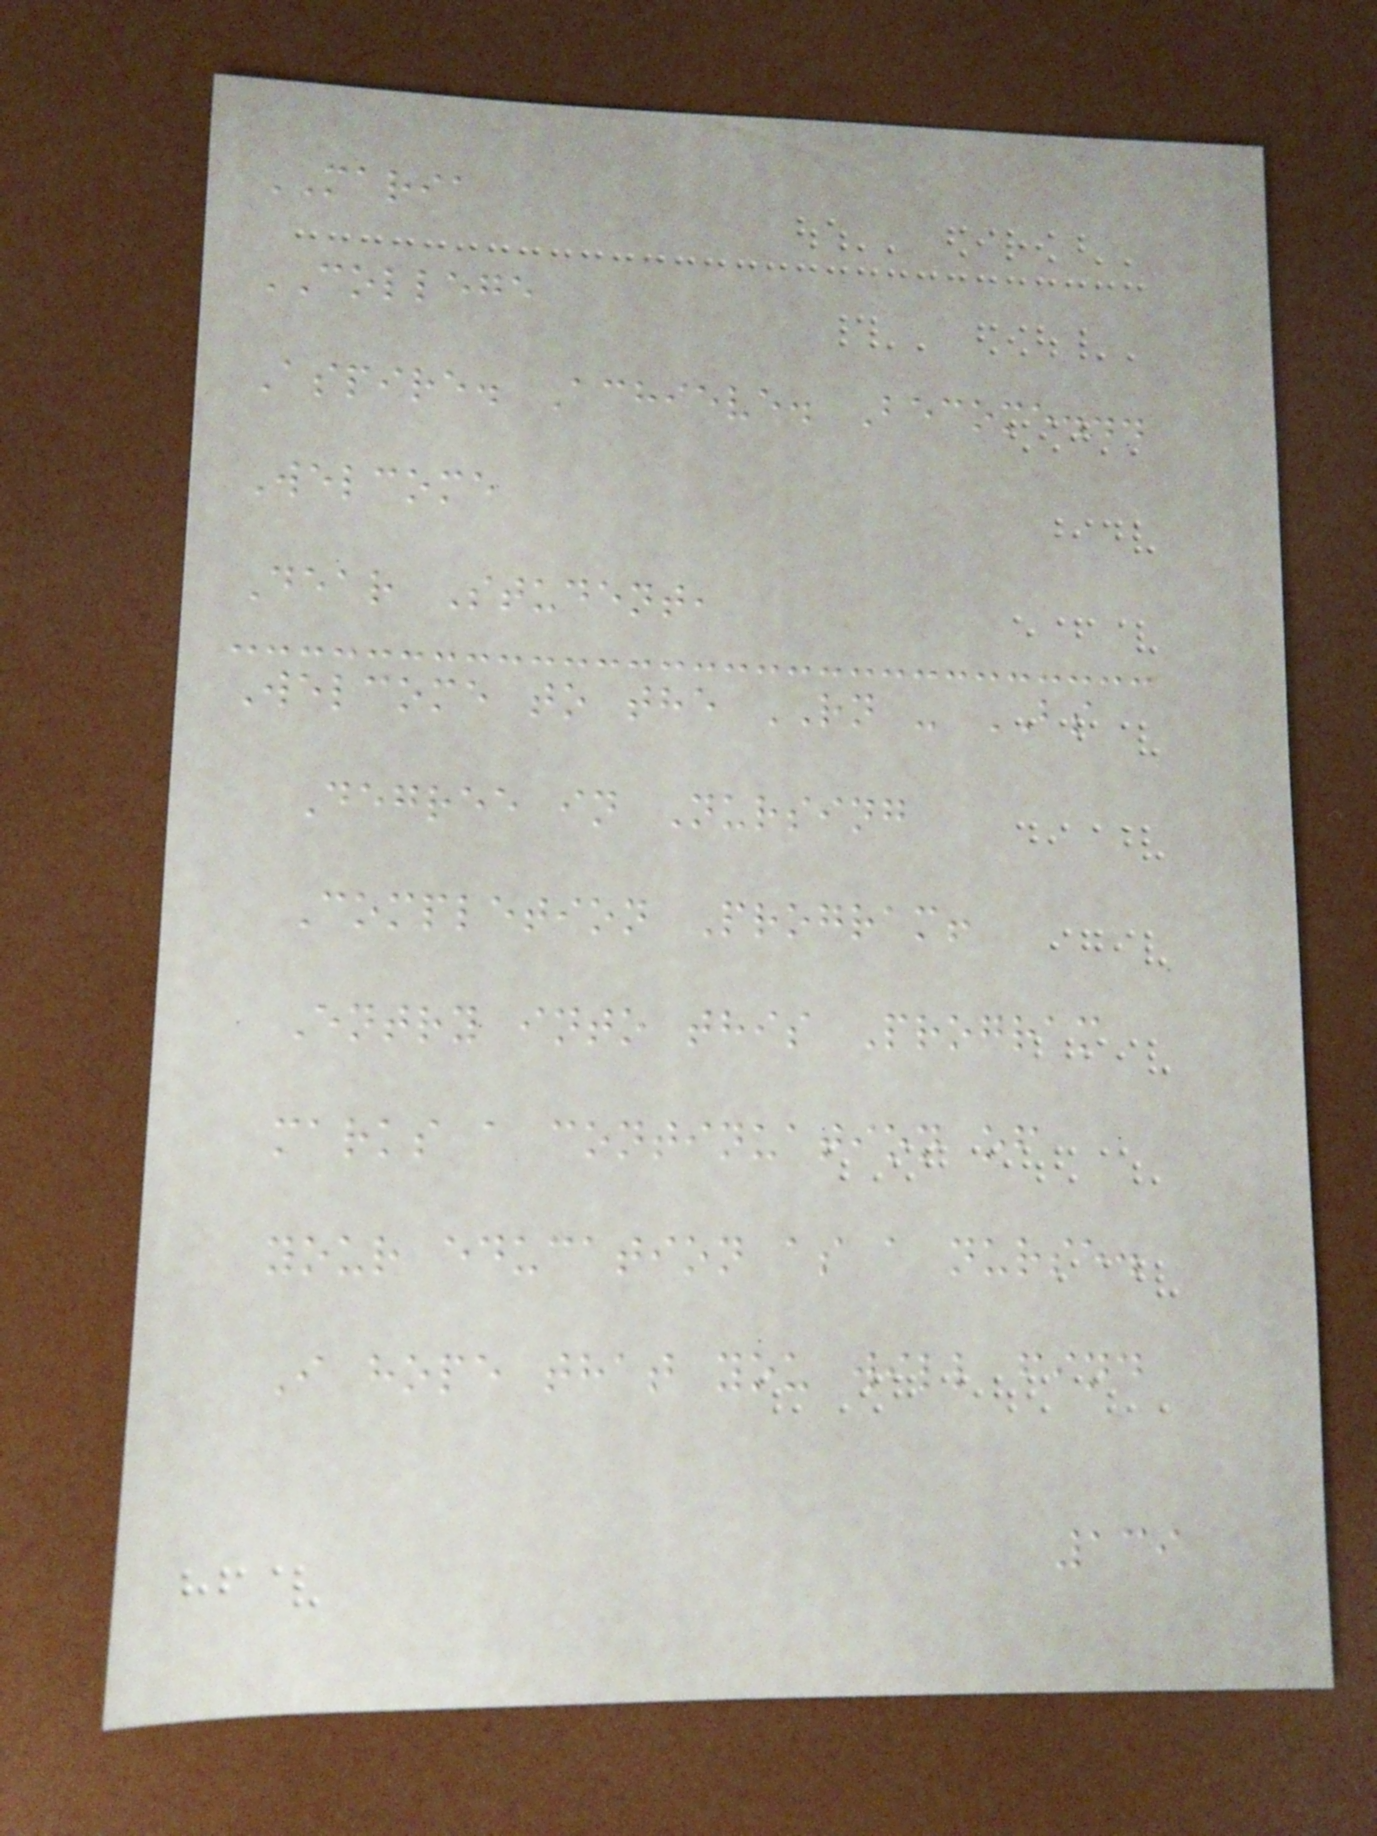MARIA
COLLEGE
Aspire. Achieve. Become...
Welcome
Dear Student,
Welcome to the RN - BS
Degree in Nursing
Completion Program!
Entry into this Program
marks a continuation of
your education as a nurse.
I hope that you will find
139
